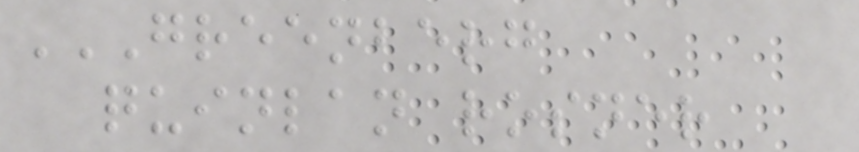GREENBERG
QUINLAN ROSNER
